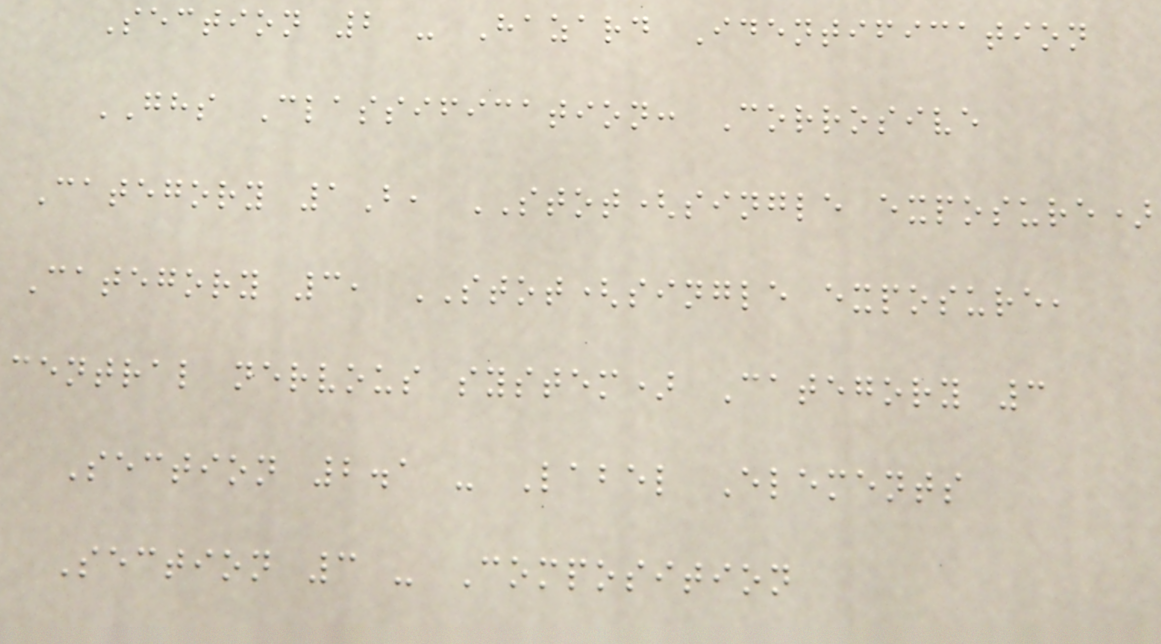Section 2 - Hazard Identification
GHS Classification: Corrosive
Category 1B, STOT(single exposure)
Category 3, STOT(single exposure,
central nervous system) Category 3
Section 2.1 - Label Elements
Section 3 - Composition
